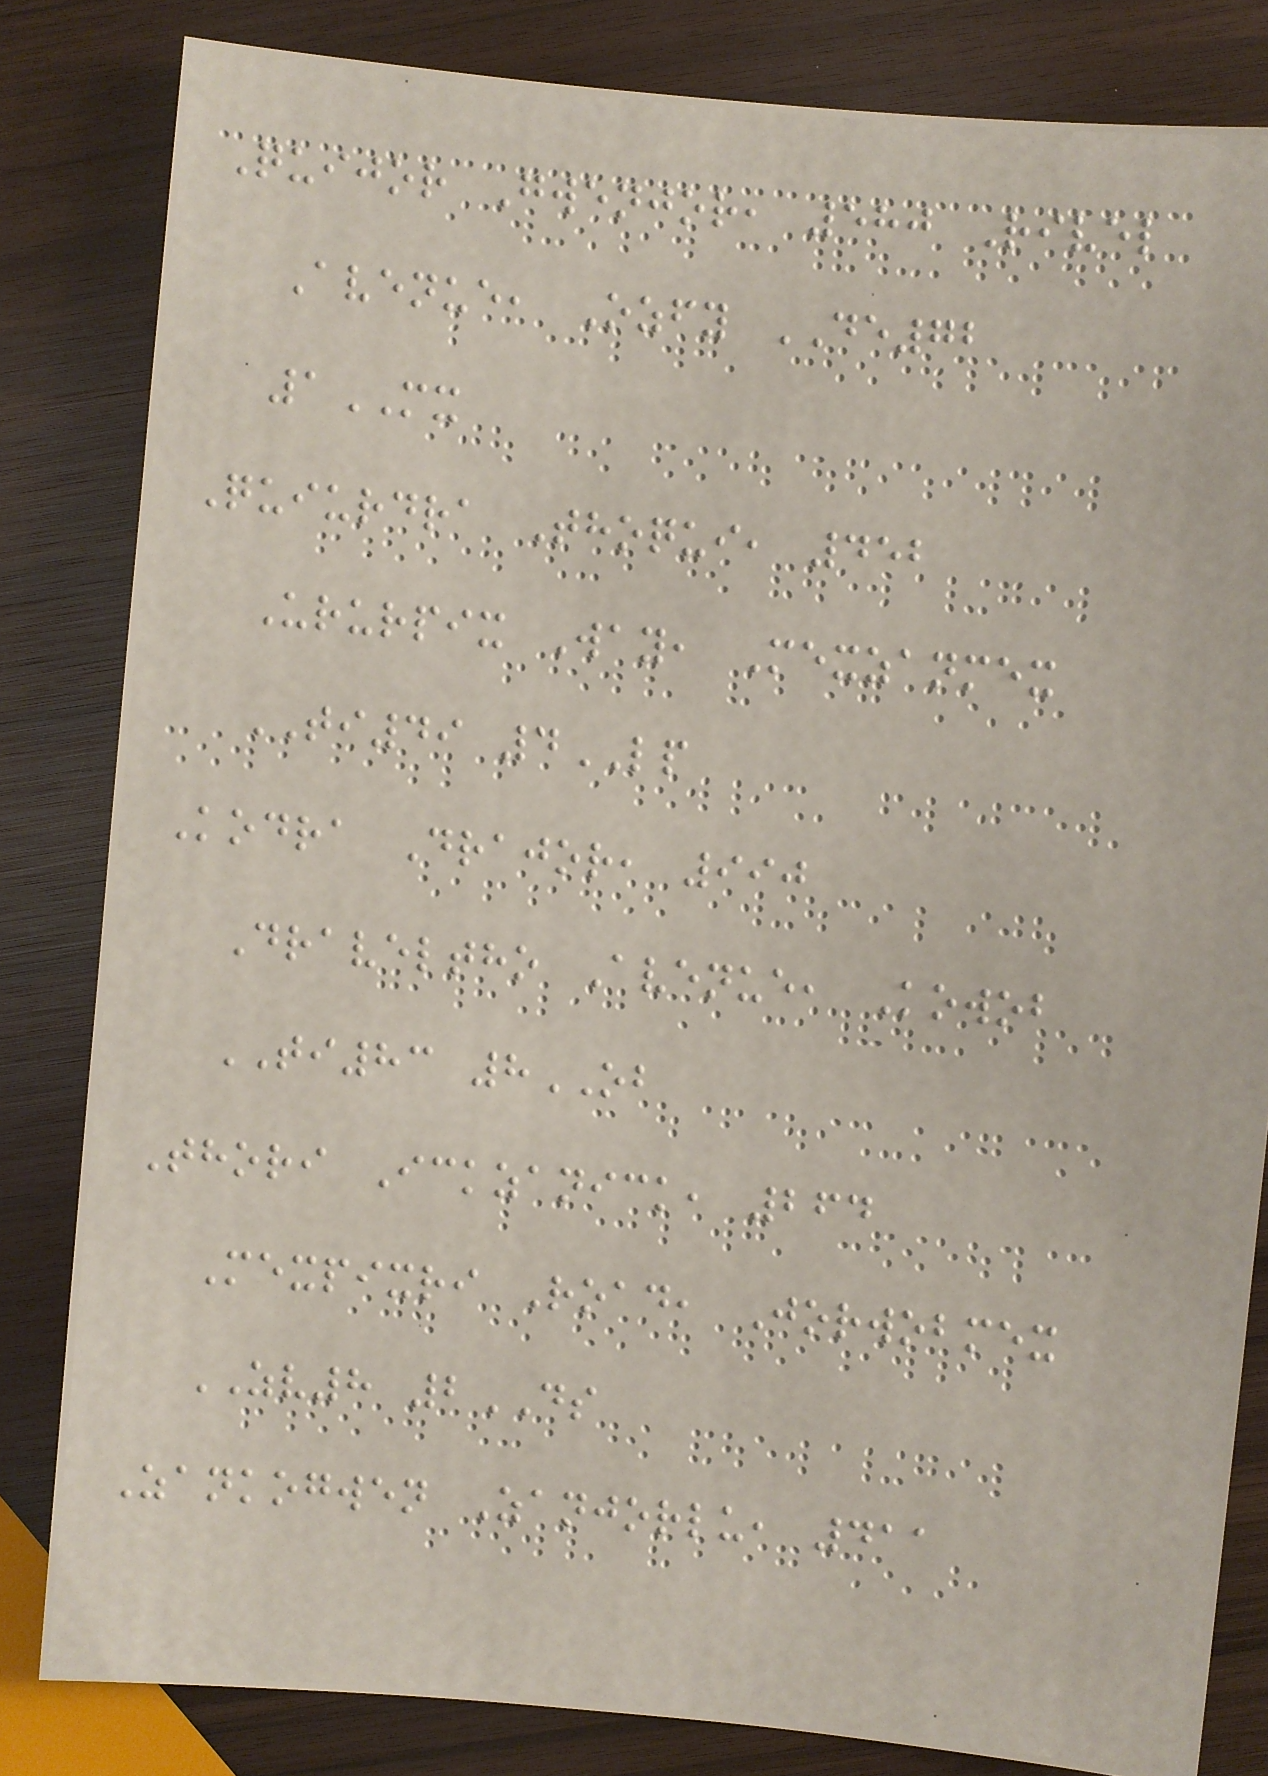Quijor Gwenjor, 580 Rivel
Avenue, Ozfy DE72
1MX
Quiurdra Thoqui, 452
Ururpix Way, Mexzanmex
TI49 4LP
Kodra Drajor, 990
Draveltho Avenue, Kowob
TI83 8OB
Thori Ickzanick, 264
Mexpixri Road, Jorwobmex
ZV8 2DS
Zankogwen Zanjorlu, 411
